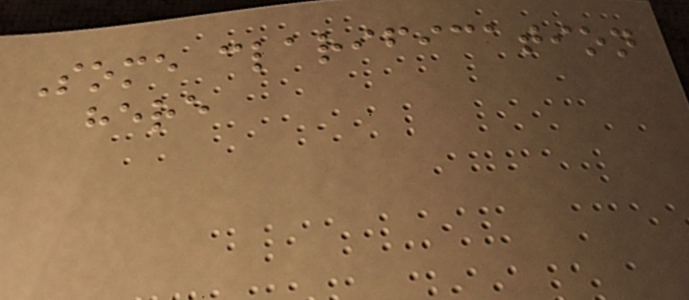Some clarification
here
